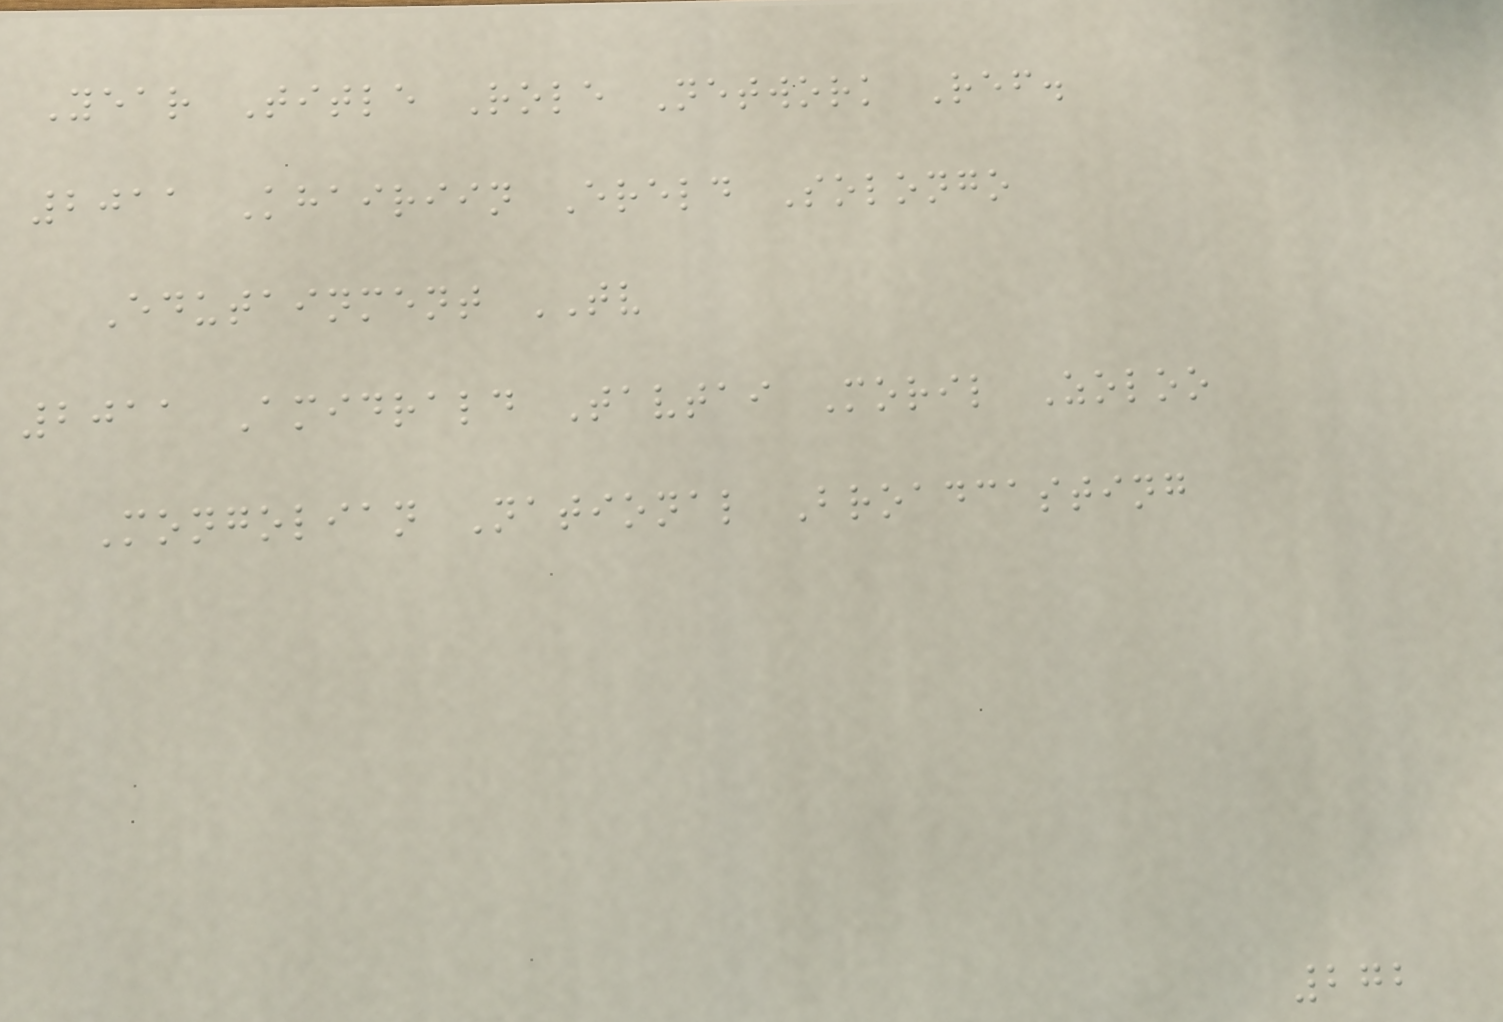Year Title Role Network Ref.
2011 Khairiin Ereld Solongo
Edutainment TV
2011 Amidrald Tavtai Moril Zoloo
Mongolian National Broadcasting
272
